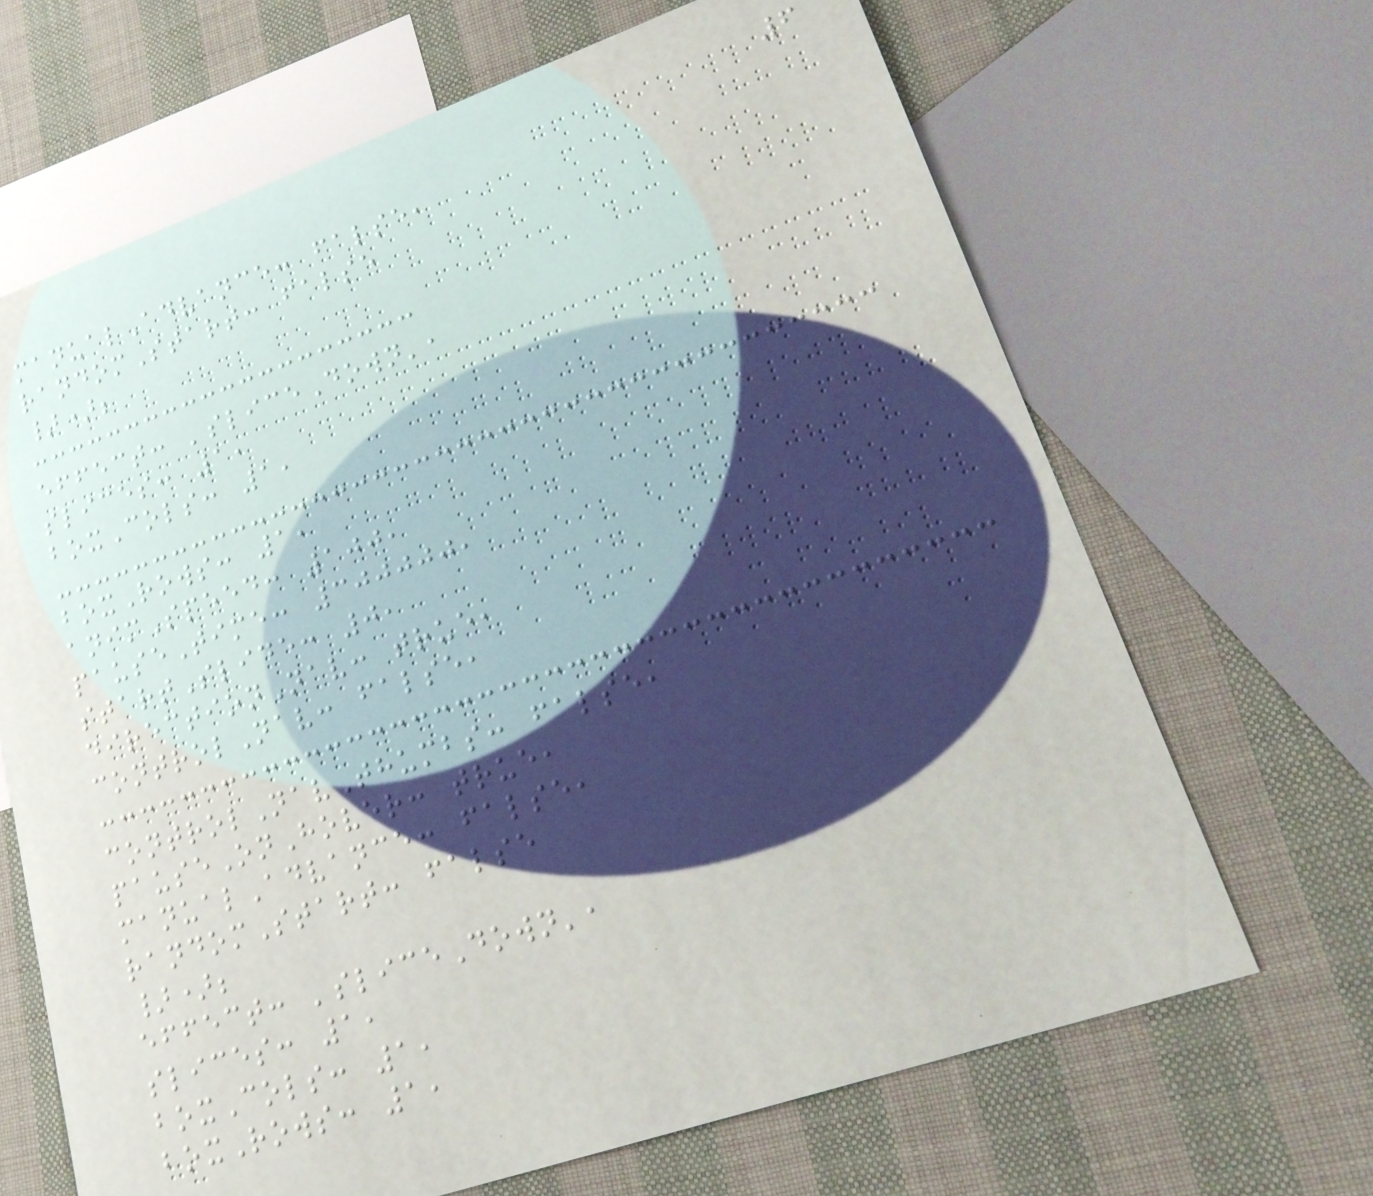6
manualAdvance: false,
randomStart: false
});
effect: 'sliceDown',
slices: 1,
boxCols: 1,
boxRows: 1,
animSpeed: 100,
pauseTime: 300000,
startSlide: 0,
directionNav: true,
controlNav: false,
controlNavThumbs: false,
pauseOnHover: true,
manualAdvance: false,
randomStart: false
});
effect: 'sliceDown',
slices: 1,
boxCols: 1,
boxRows: 1,
